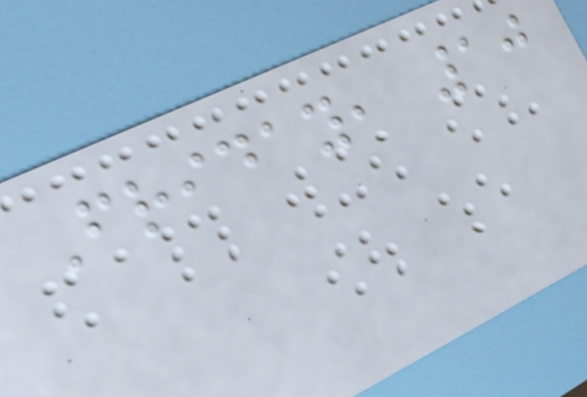Friday, 10
